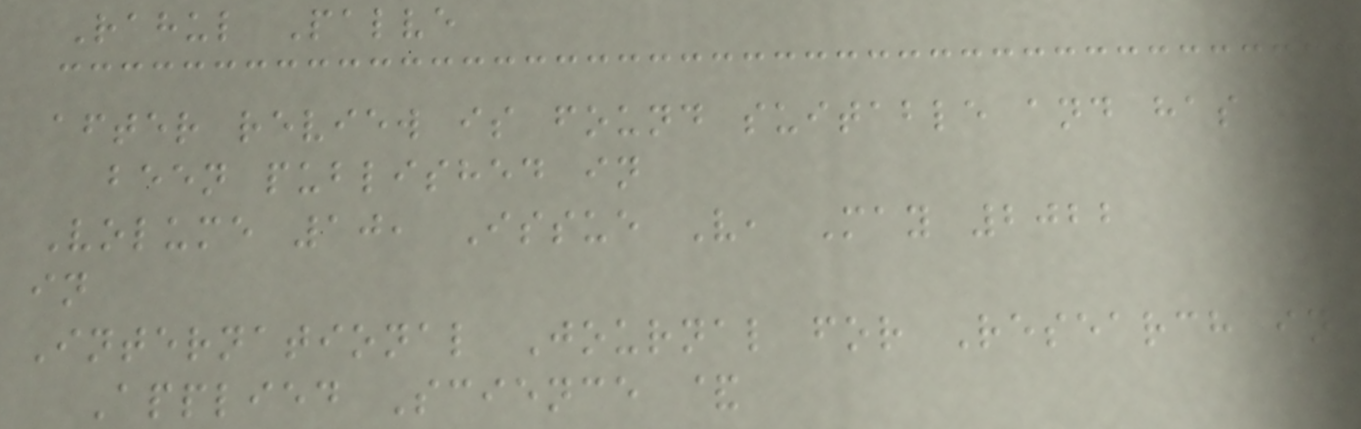Rahul Palve
after review is found suitable and has
been published in
Volume 10, Issue V, May 2022
in
International Journal for Research in
Applied Science &
